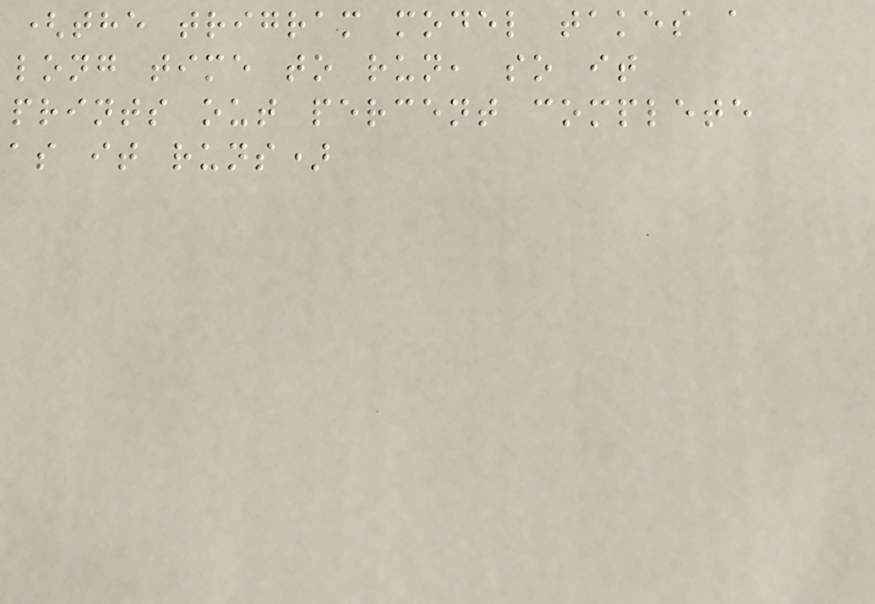(the trigram model takes a
long time to run, so it
prints out percent complete
as it runs)
